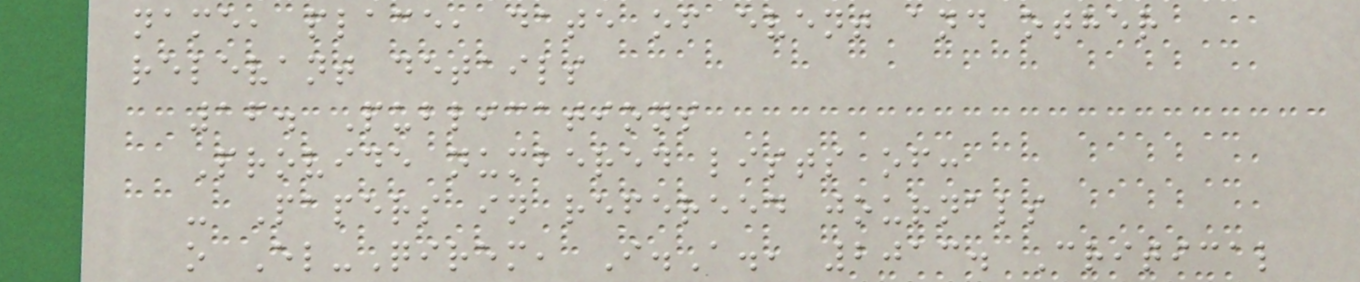name, place, date of event and other
relevant details
16. Publications
Provide numbered lists of:
- Papers in refereed journals
o El-Qirem, I.A., 2013. Critical
